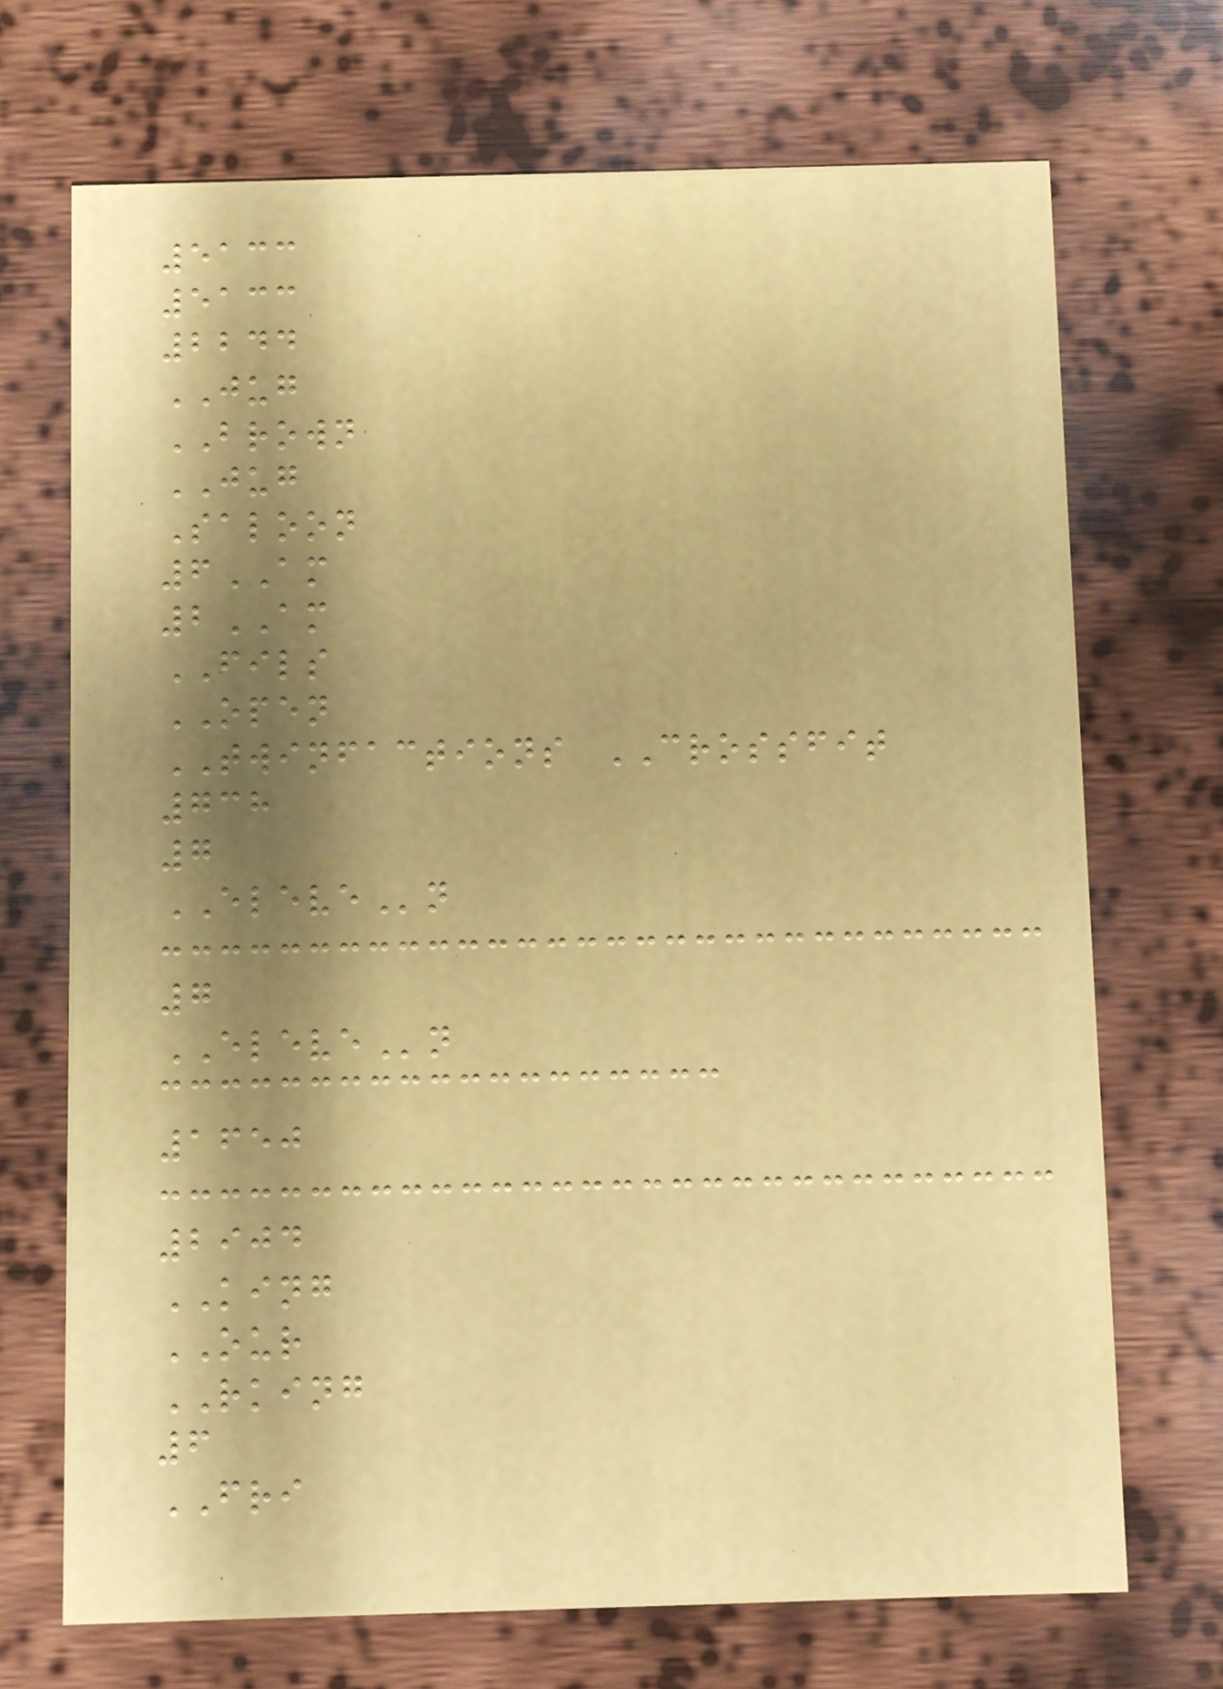5133
5133
2244
JUG
BROWN
JUG
Saloon
6AM
2AM
FILS
OPEN
TWINFACTIONS CROSSFIT
738
7
ELEVEn
7
ELEVEn
1650
2904
KING
OUR
RKING
6
FRI
